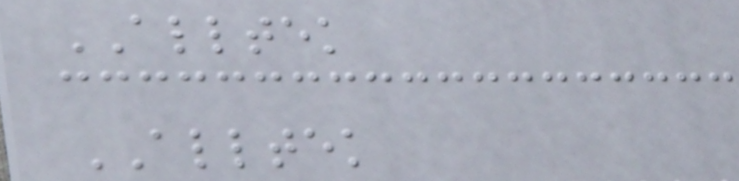ALLTEK
ALLTEK
